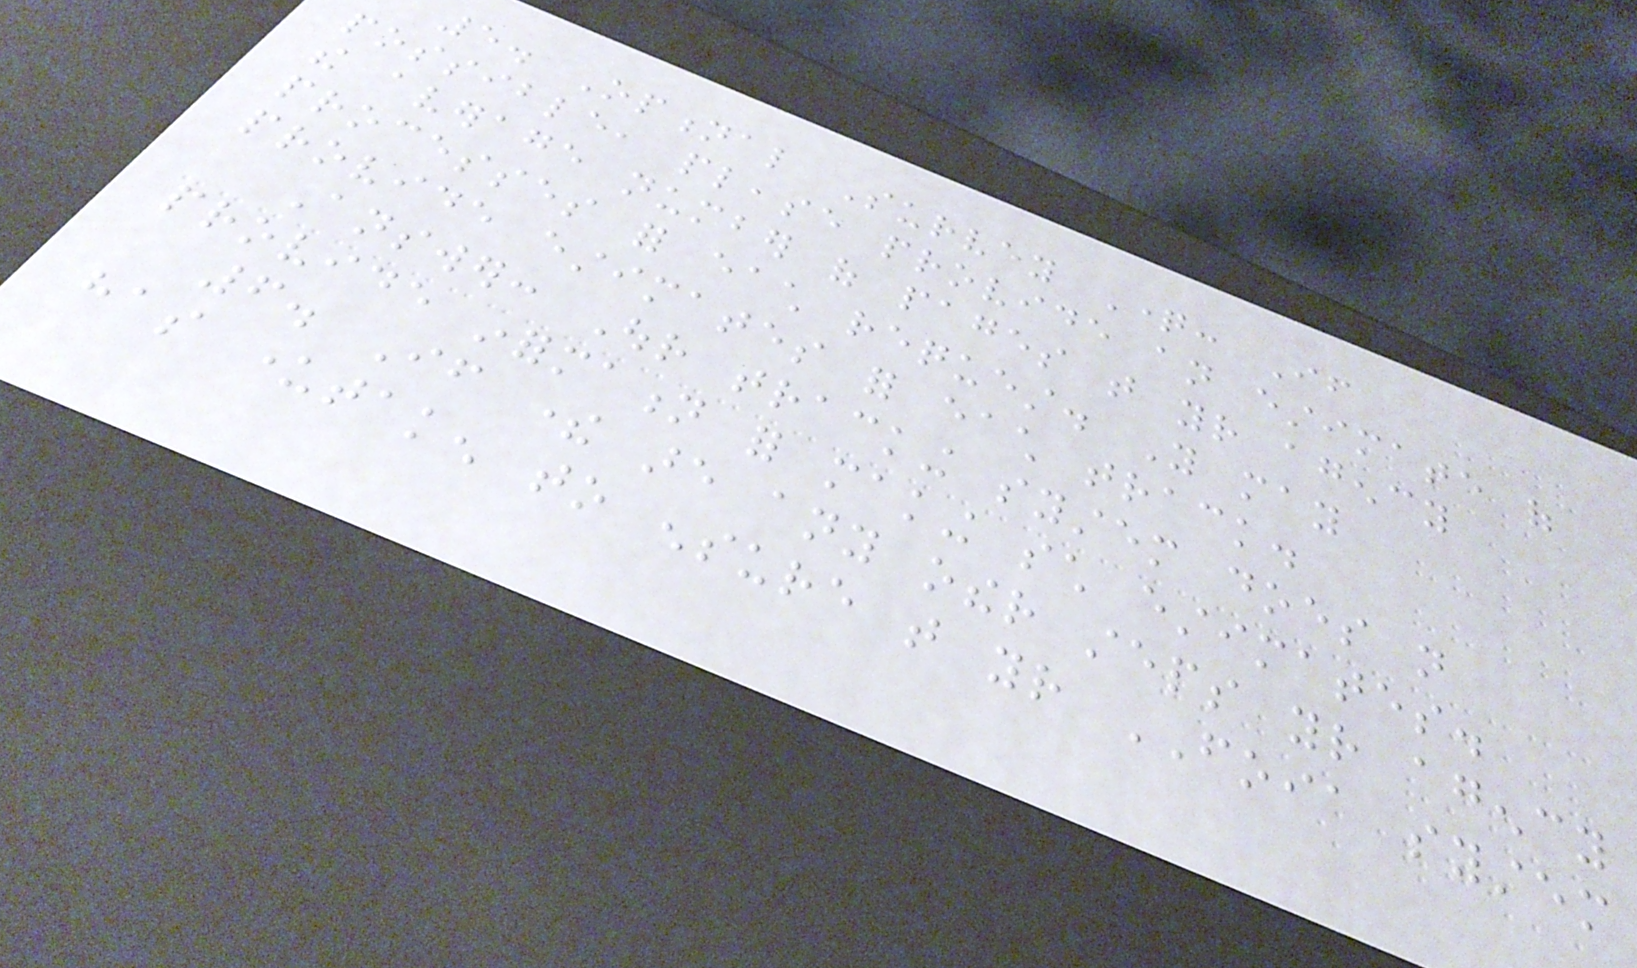5. Optional Survey Question: If
possible, please provide an estimate of
the average number of pages that your agency
processes for each request. You may
provide estimates for each track.
Answer: Our tracking system does not
provide information for making such estimates.
6. If there are any other steps your agency
has undertaken to ensure that your FOIA system
